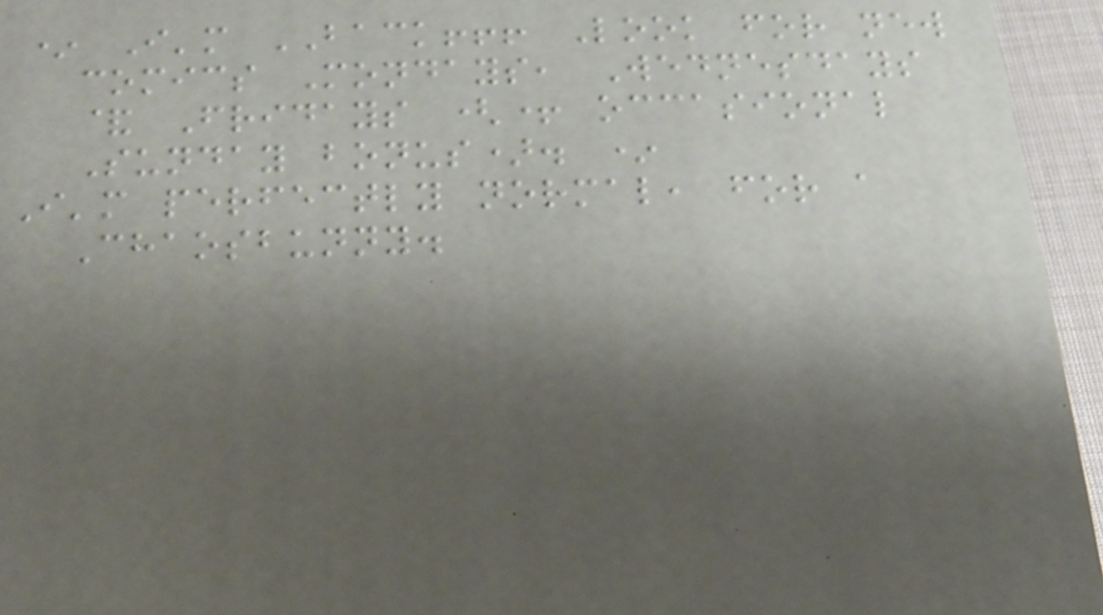* I'm BACK!!! Look for new
comics Mondays, Wednesdays
& Fridays (+ occasional
Sunday bonus). *
I'm perfectly normal, for a
Chaosbunny.
